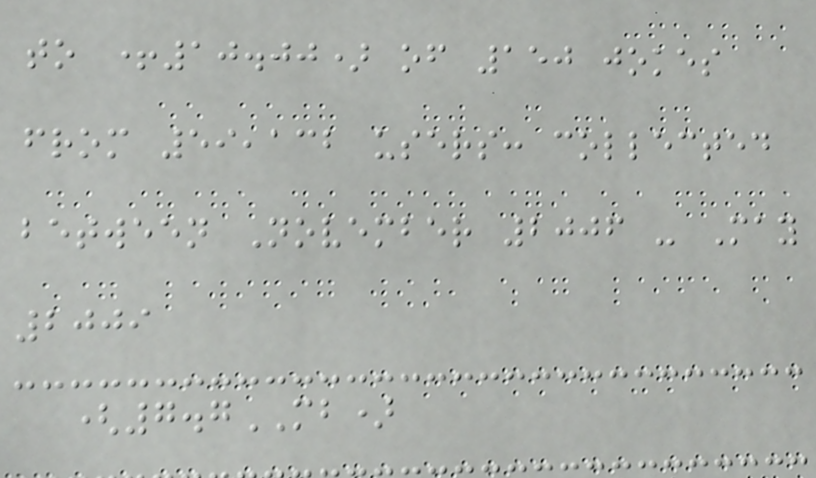to +10.00) of 150 jokes
from 59,132 users: collected
between November 2006 - May
2009
(7.7MB)
